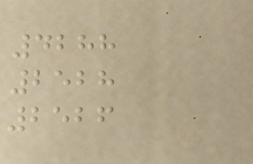4288
2528
2526
